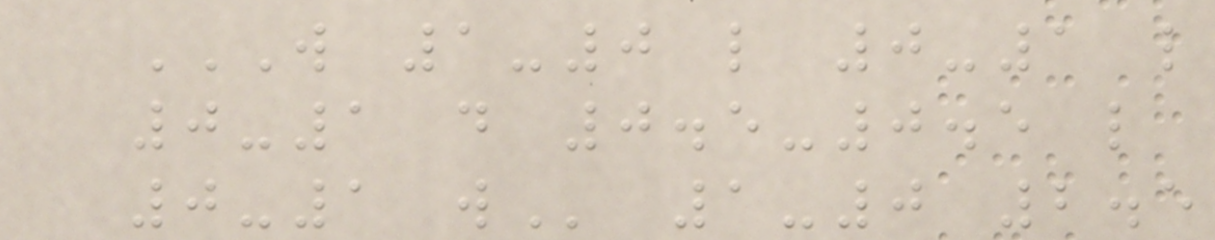W 1-0 L 0-1 L
0-1 D 0.5-0.5 L
0-1 W 1-0 2.5
